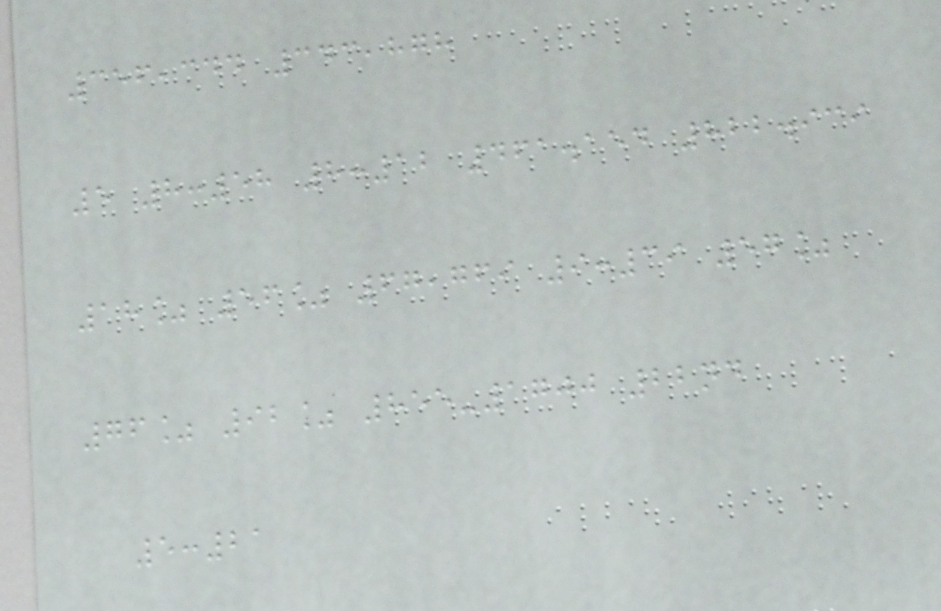356,344 343,878
5 8:58 8:12 461.154 822.939
18% 56% 67,769 9:39 57%
76% 92% 855-1700 22nd
5:21
